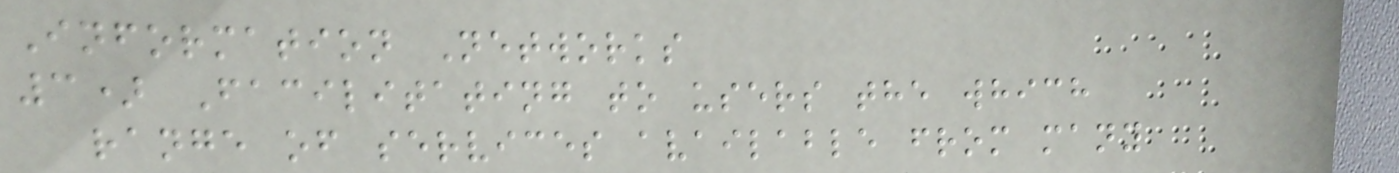Information Networks
3) Facilitating to users the which
range of services available from many
